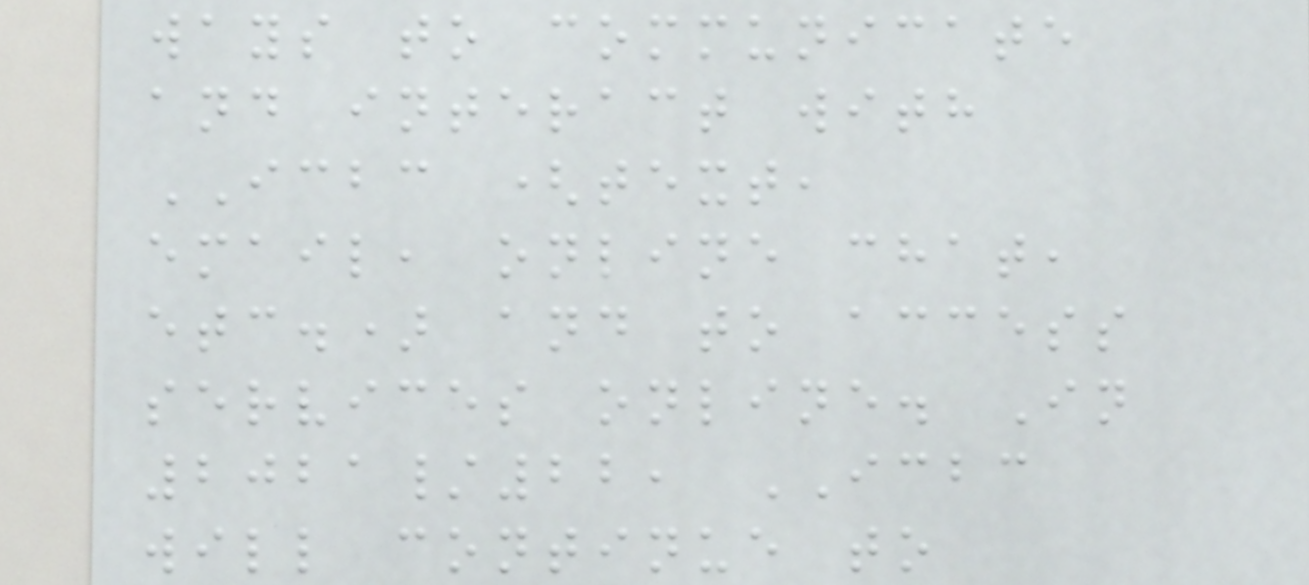ways to communicate
and interact with
ICBC (text,
email, online chat,
etc.) and to access
services online. In
2021/22, ICBC
will continue to
